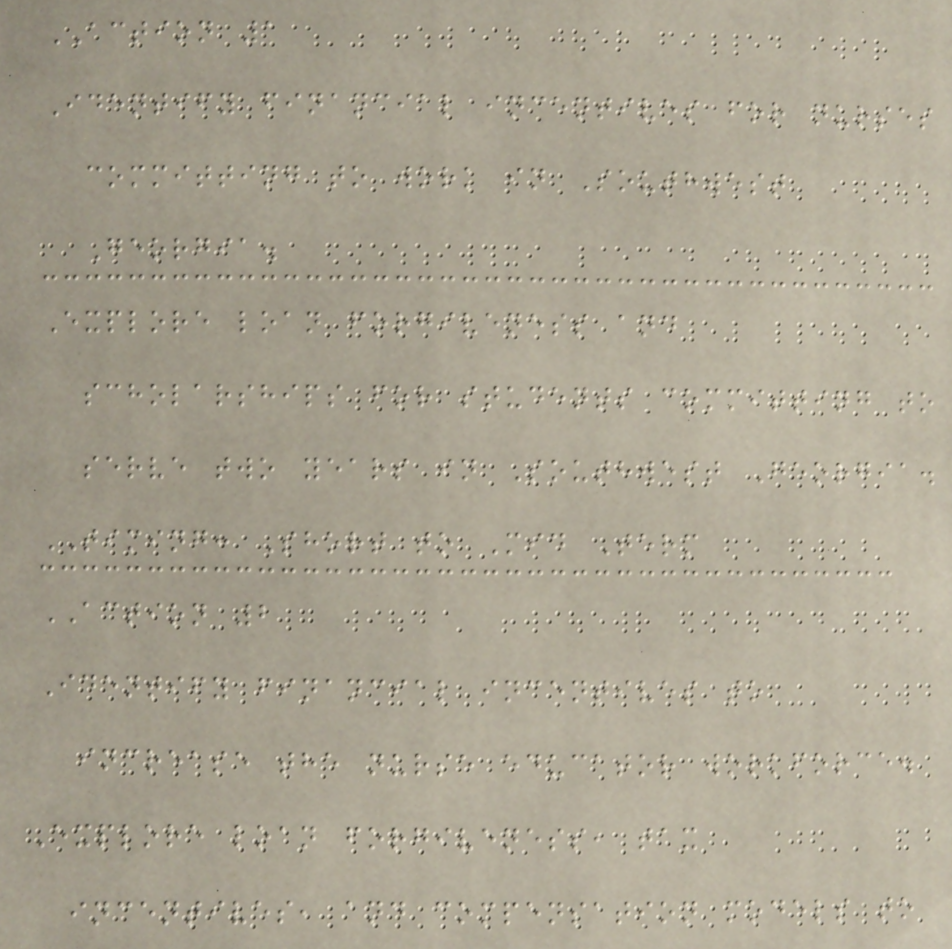ACTION 1
Identify financial incentives for nurses
committing to work in Southwest
Georgia.
Explore loan forgiveness and
scholarships for students committing to
serve two years in Southwest Georgia.
TIMING: Short to Mid Term
ACTION 2
Identify financial incentives to
increase the nurse educator workforce.
Explore loan forgiveness, tax
incentives, and compensation models to
